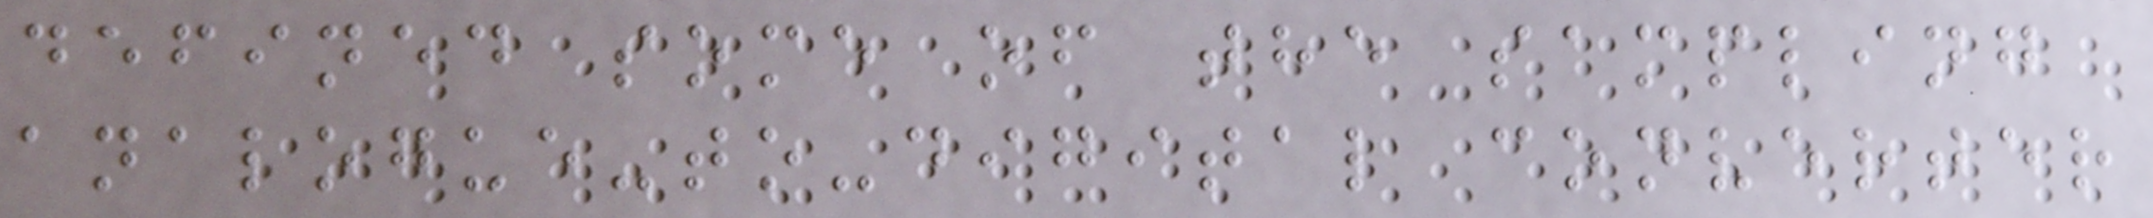defined some of the sampling
analogue-to-digital converter
